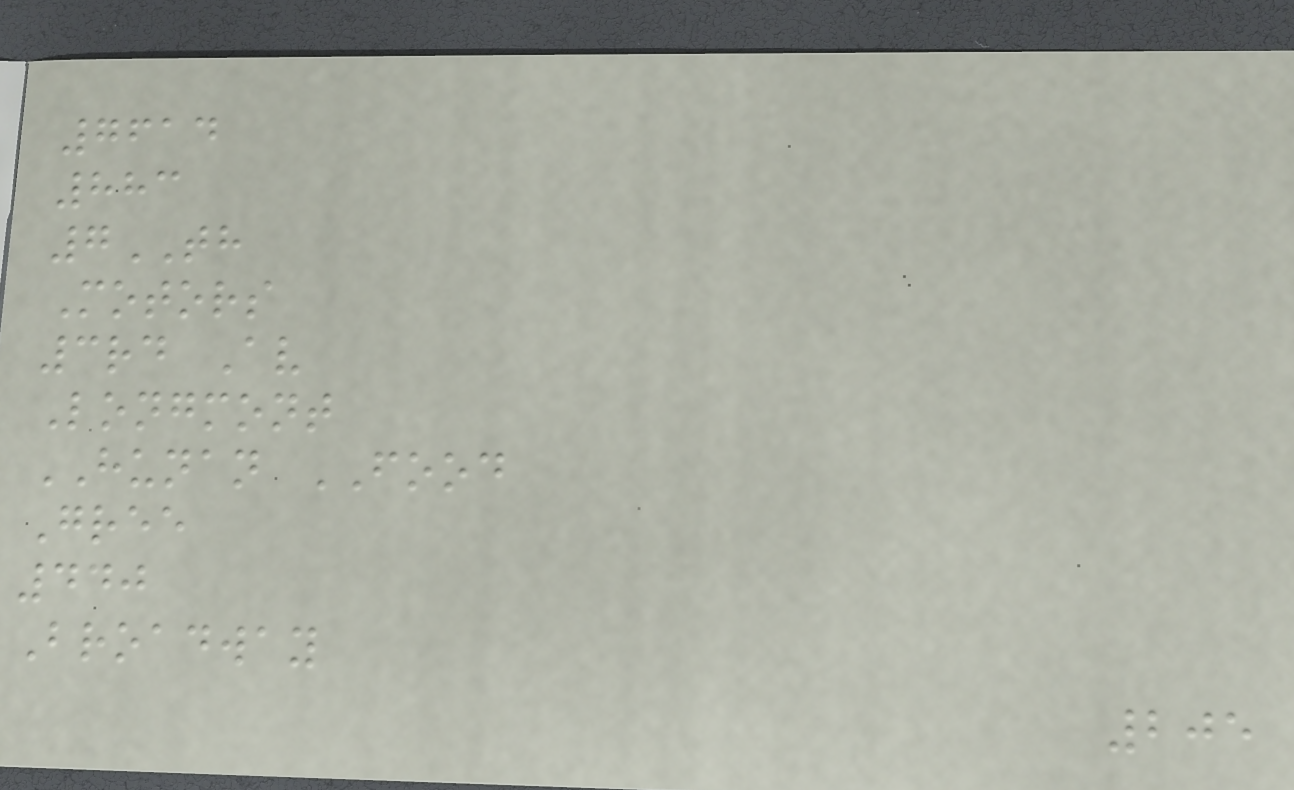7614
883
7TH
Motors
3rd Av
Longmont
HUNAN FOOD
Gree
440
Broadway
205
